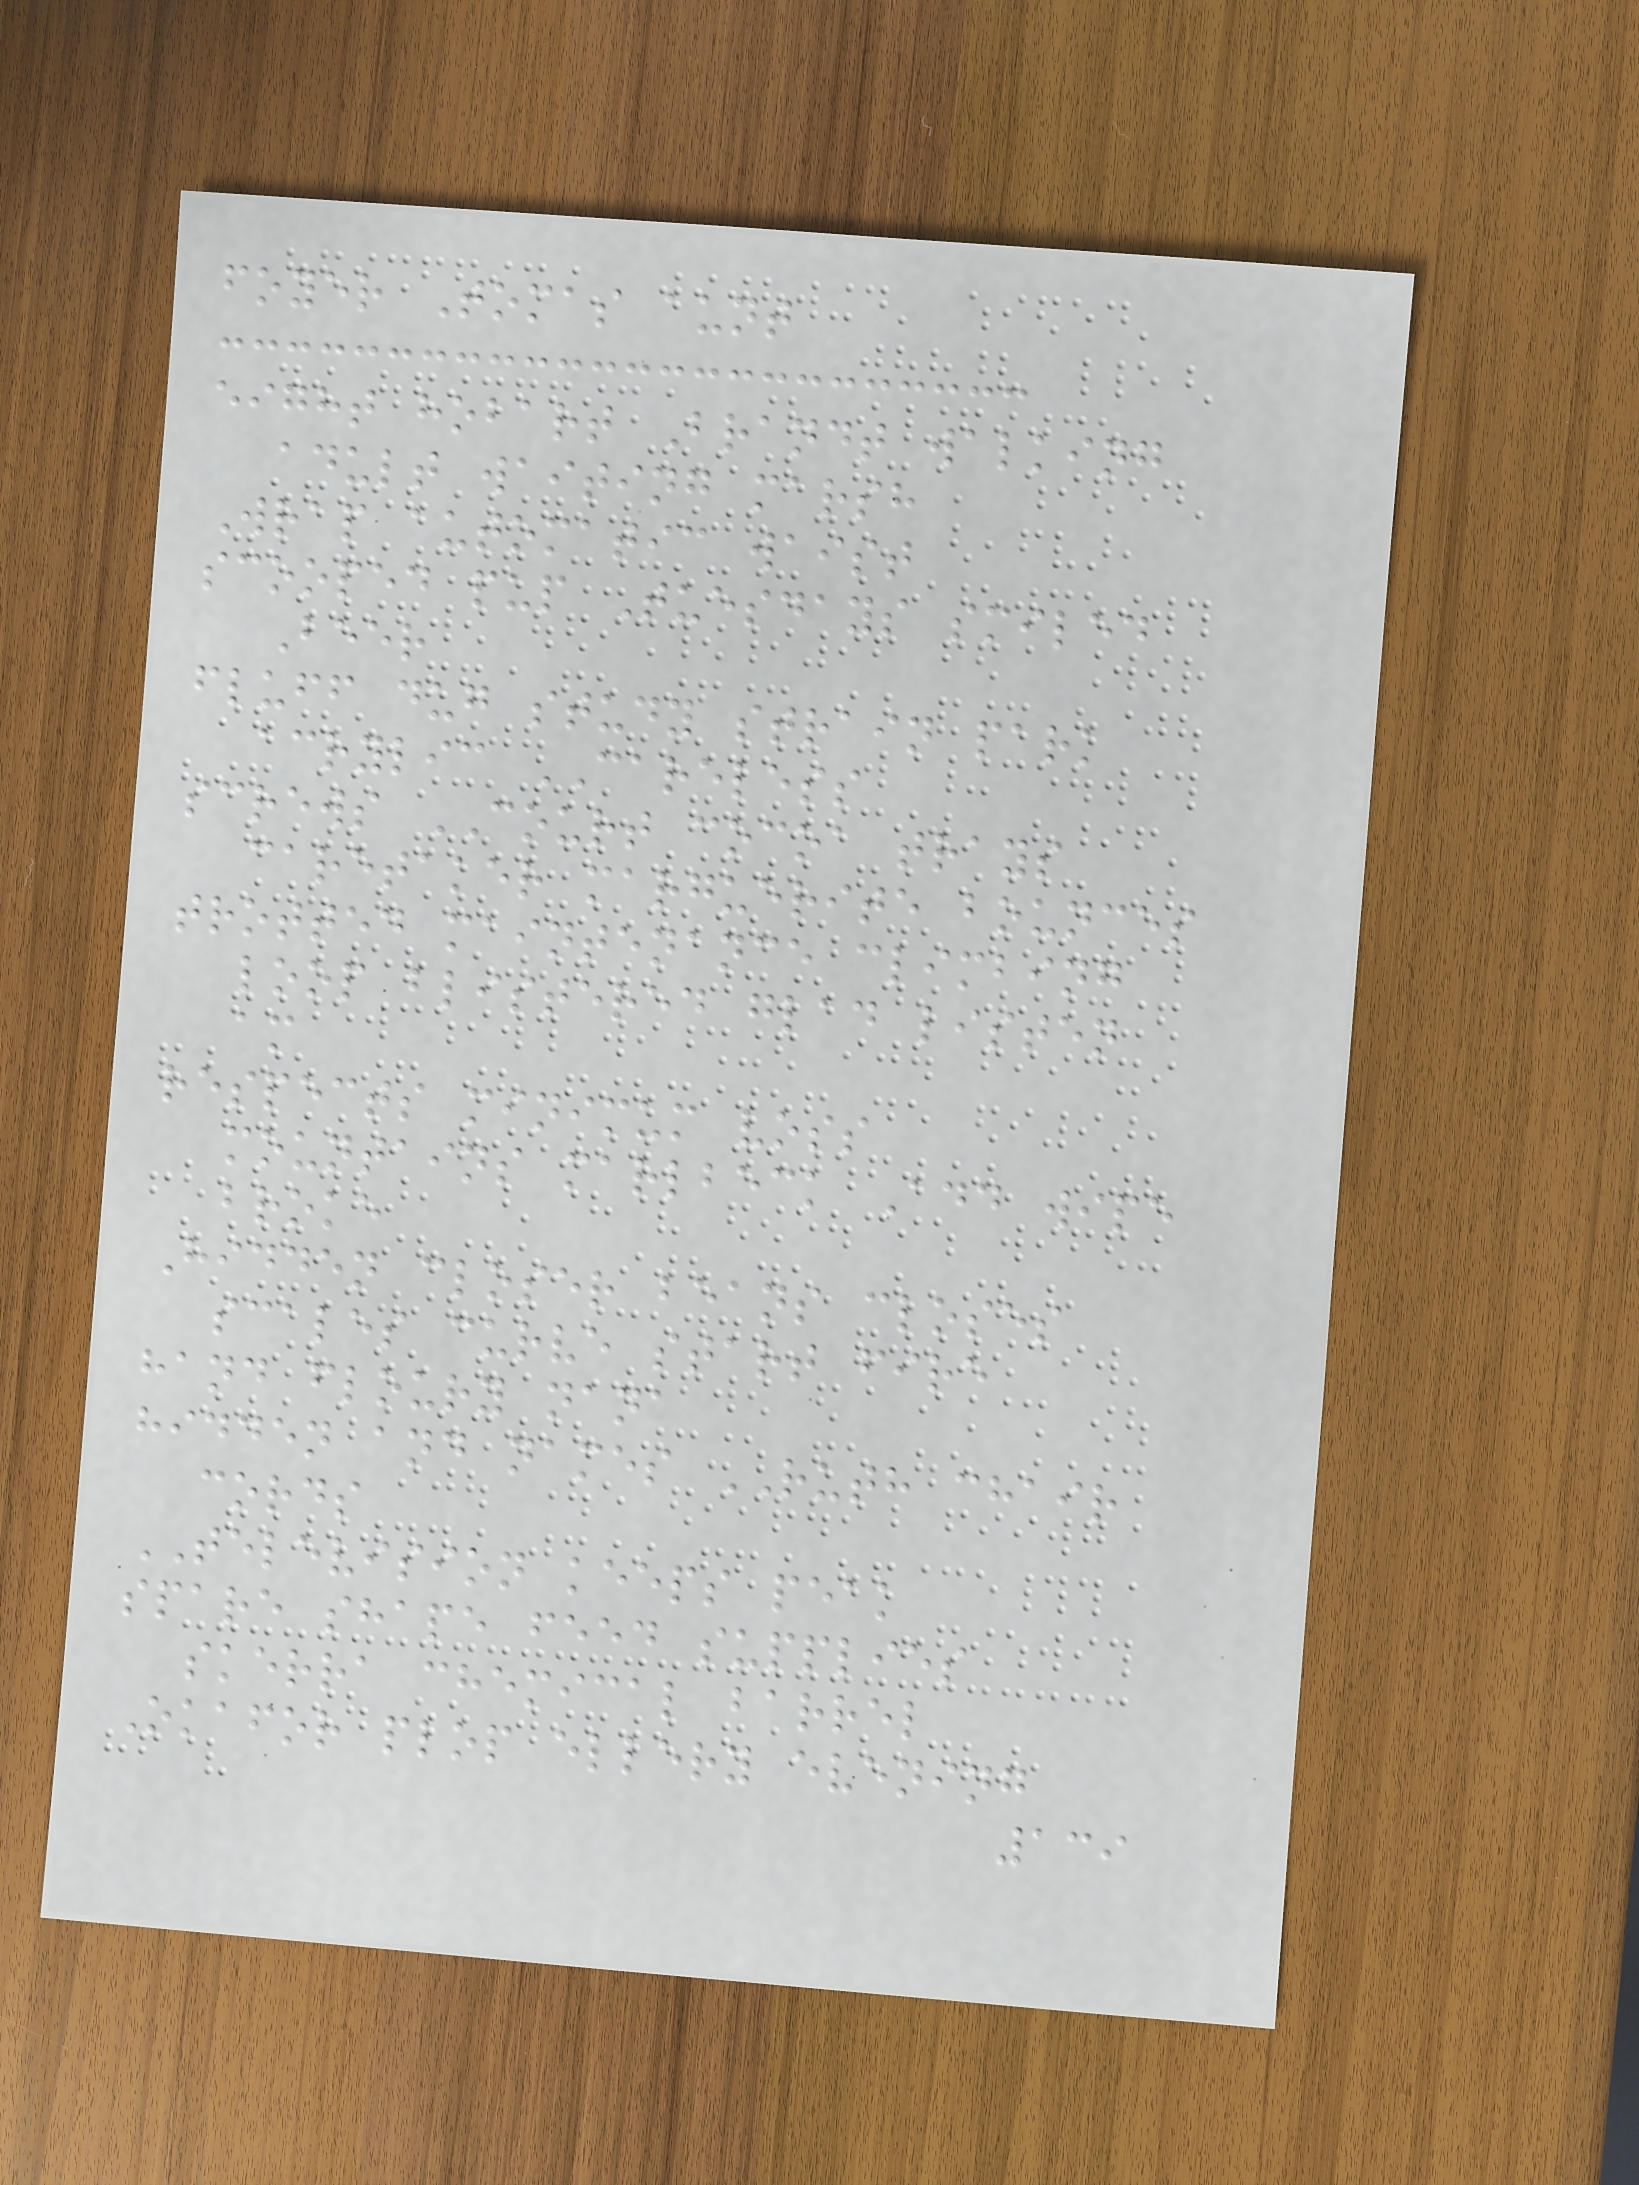foyer Tomas aunt
eight hobart Brandt walking
adult waiting marsh
Wrap automatic waist
scooped pup Tuesdays smiled
Beer
fluff dug study strain park
acrylic CARELESS
screws COURT cocoa trays
caretaker marguerite bounces
trotted maintenance climbing
loop blistered glad listen
am
respects minimum voss
mountains marlbeck Add wipe
broke
Hidden closer beans closes
scales curve start fire
hand floury nana
hidden and names RUTH chair
cords
TELEVISION keeps peak
spare shape feed supplies
skerra chemical barrel
Okafor plop ellery evening
139
